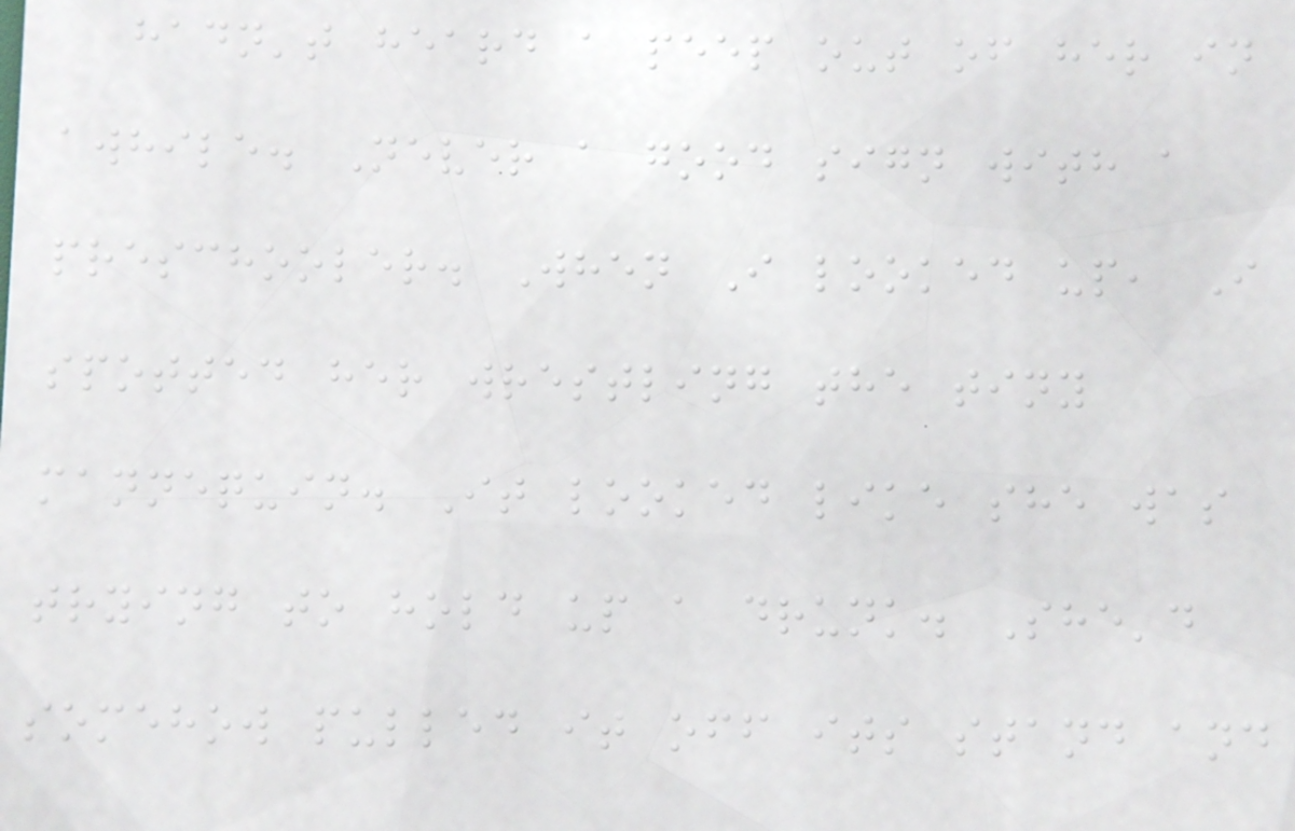hadn't heard a peep out of her in
awhile. Never a good sign with a
preschooler. When I looked up, I
spotted her wrestling the tiny
mannequin. It looked like she was
trying to hold up a drunk. She'd
somehow pulled it off its stand and
